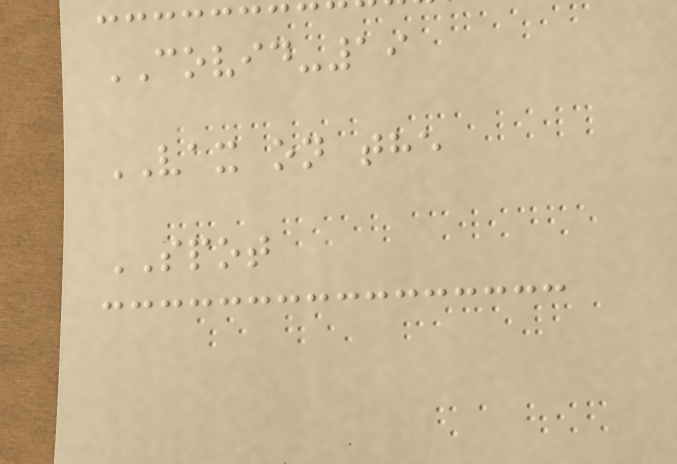COVID-19
VAX on the
SPOT
